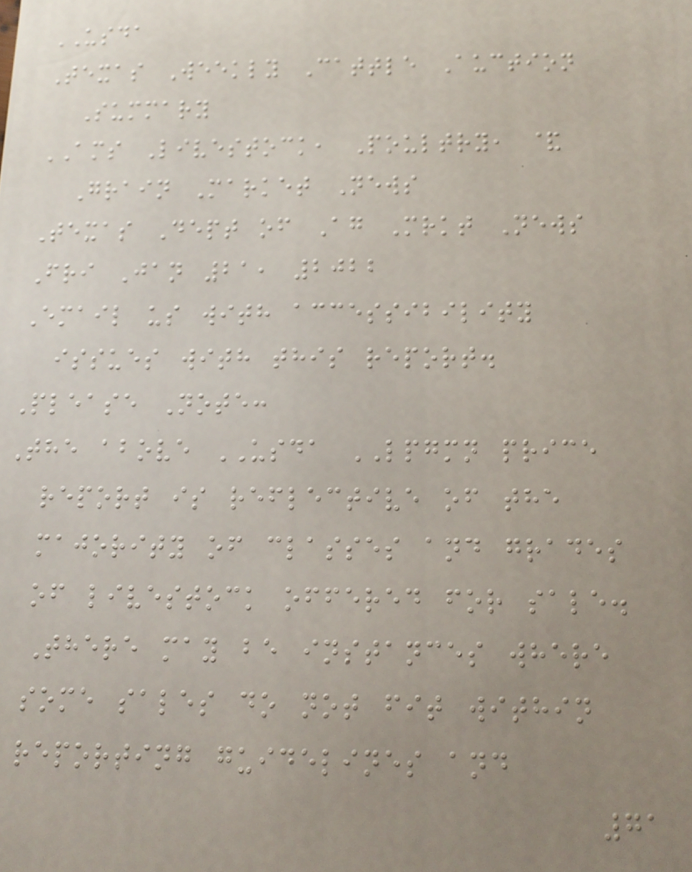USDA
Texas Weekly Cattle Auction
Summary
AMS Livestock, Poultry, &
Grain Market News
Texas Dept of Ag Mrkt News
Fri Jan 21, 2022
Email us with accessibility
issues with this report.
Please Note:
The above USDA LPGMN price
report is reflective of the
majority of classes and grades
of livestock offered for sale.
There may be instances where
some sales do not fit within
reporting guidelines and
71
